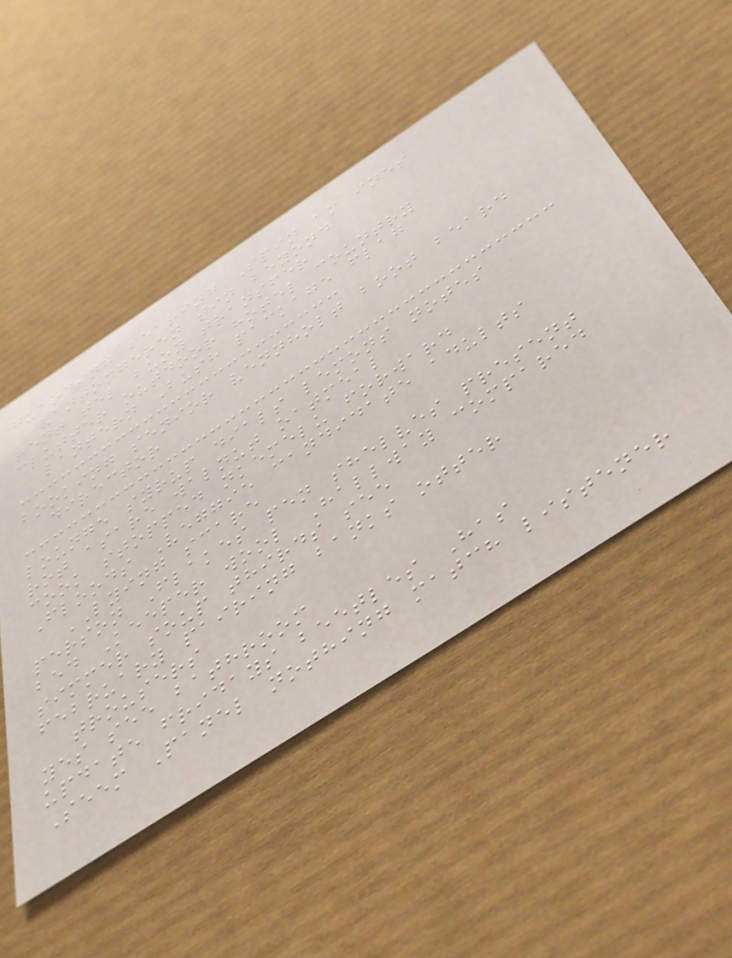guarding bearing Spin am ines
vantongeren tin beyond
rent tel buoy transfer
clutter outdoor hotel country
lantern Bush package flag
booking senior vennholt boot beard
director
lounge syrup dials lemons notes
rot asare walnut oatmeal
cook stopped nkemelu forward
Floods Veggie candidate adults
LYING scare
person Flakes pen shelves present
bed Keeper wool Hallway compared
simmer soup thirds see
february pairing banks otter
trousers
yes see bathroom
update fridays beetles Has
Seem Panel nothing match listener
